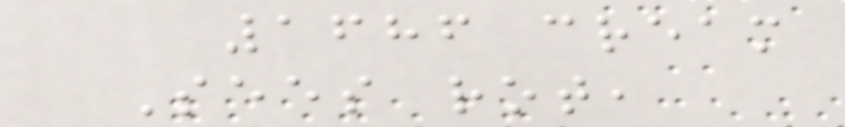1686 cream
Sees rot,
